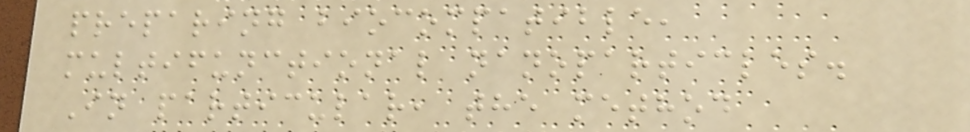preparing biocompatible,
multifunctional nanoparticles.
In particular, the method
